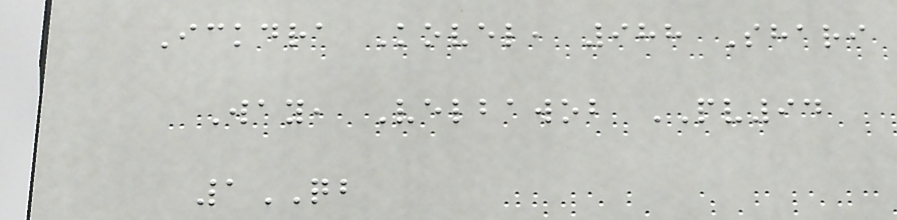Ickdra Kovel, 988 Shari
Way, Velbawob PV94
1QB
